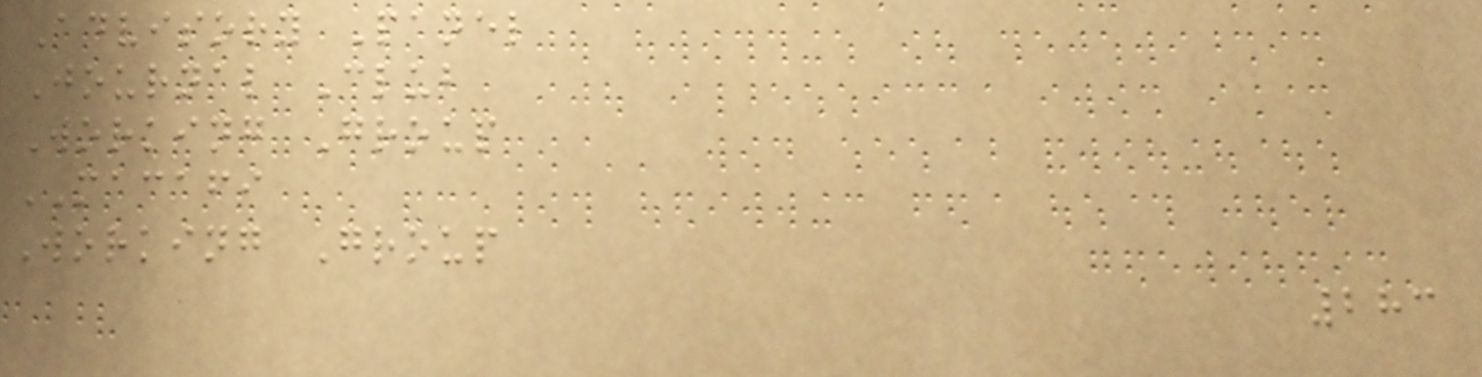Advisory Panel
Journal Club
Working Group
MACAFI
Working Group
283
